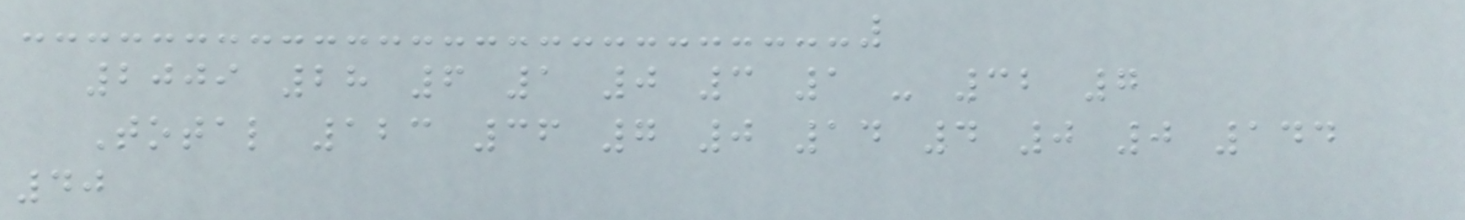2009 28 6 1 0 3 1 - 32 7
Total 123 36 7 0 14 4 0 0 144
40
